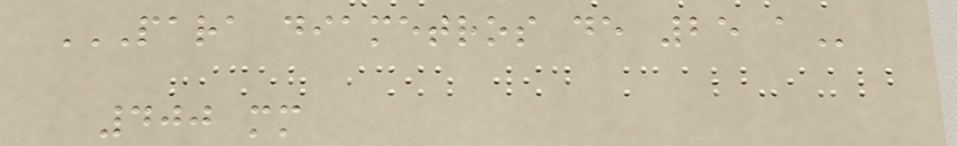PARA DIAMETROS DE 25 A
400 mm
